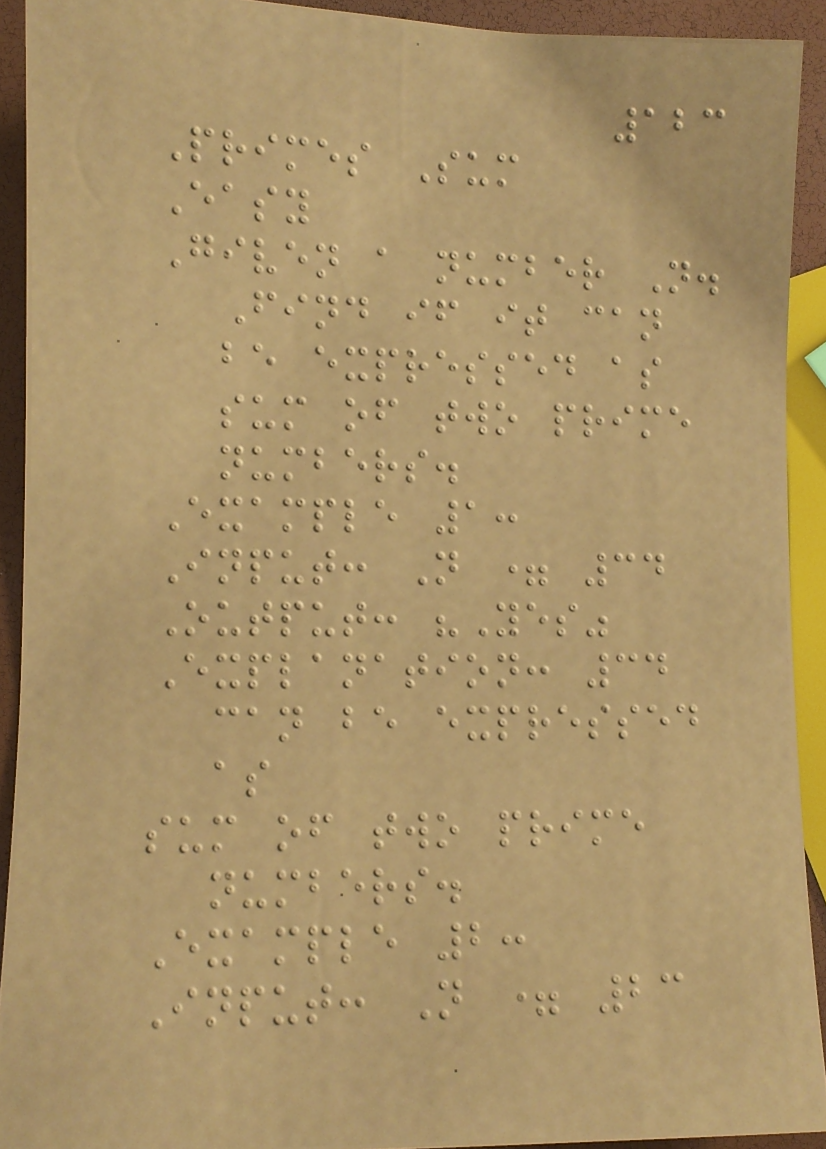123
Primes Sum
Easy
Given a number N.
Find if it can
be expressed as
sum of two prime
numbers.
Example 1:
Input: N = 34
Output: "Yes"
Explanation: 34
can be expressed
as
sum of two prime
numbers.
Example 2:
Input: N = 23
